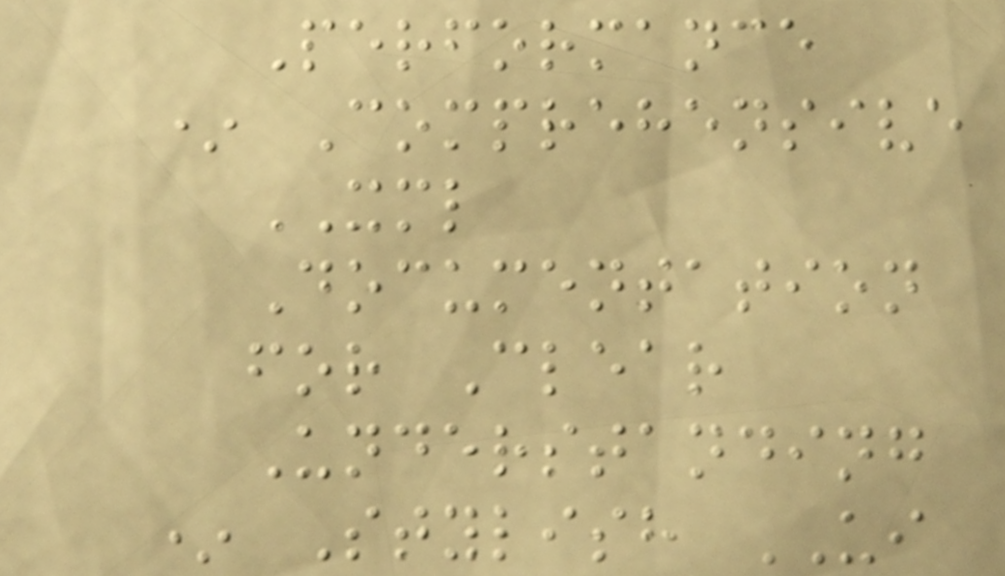Performance
* Comprehensive
XML
Documentation
for Clear
Understanding
* Stylish UI
